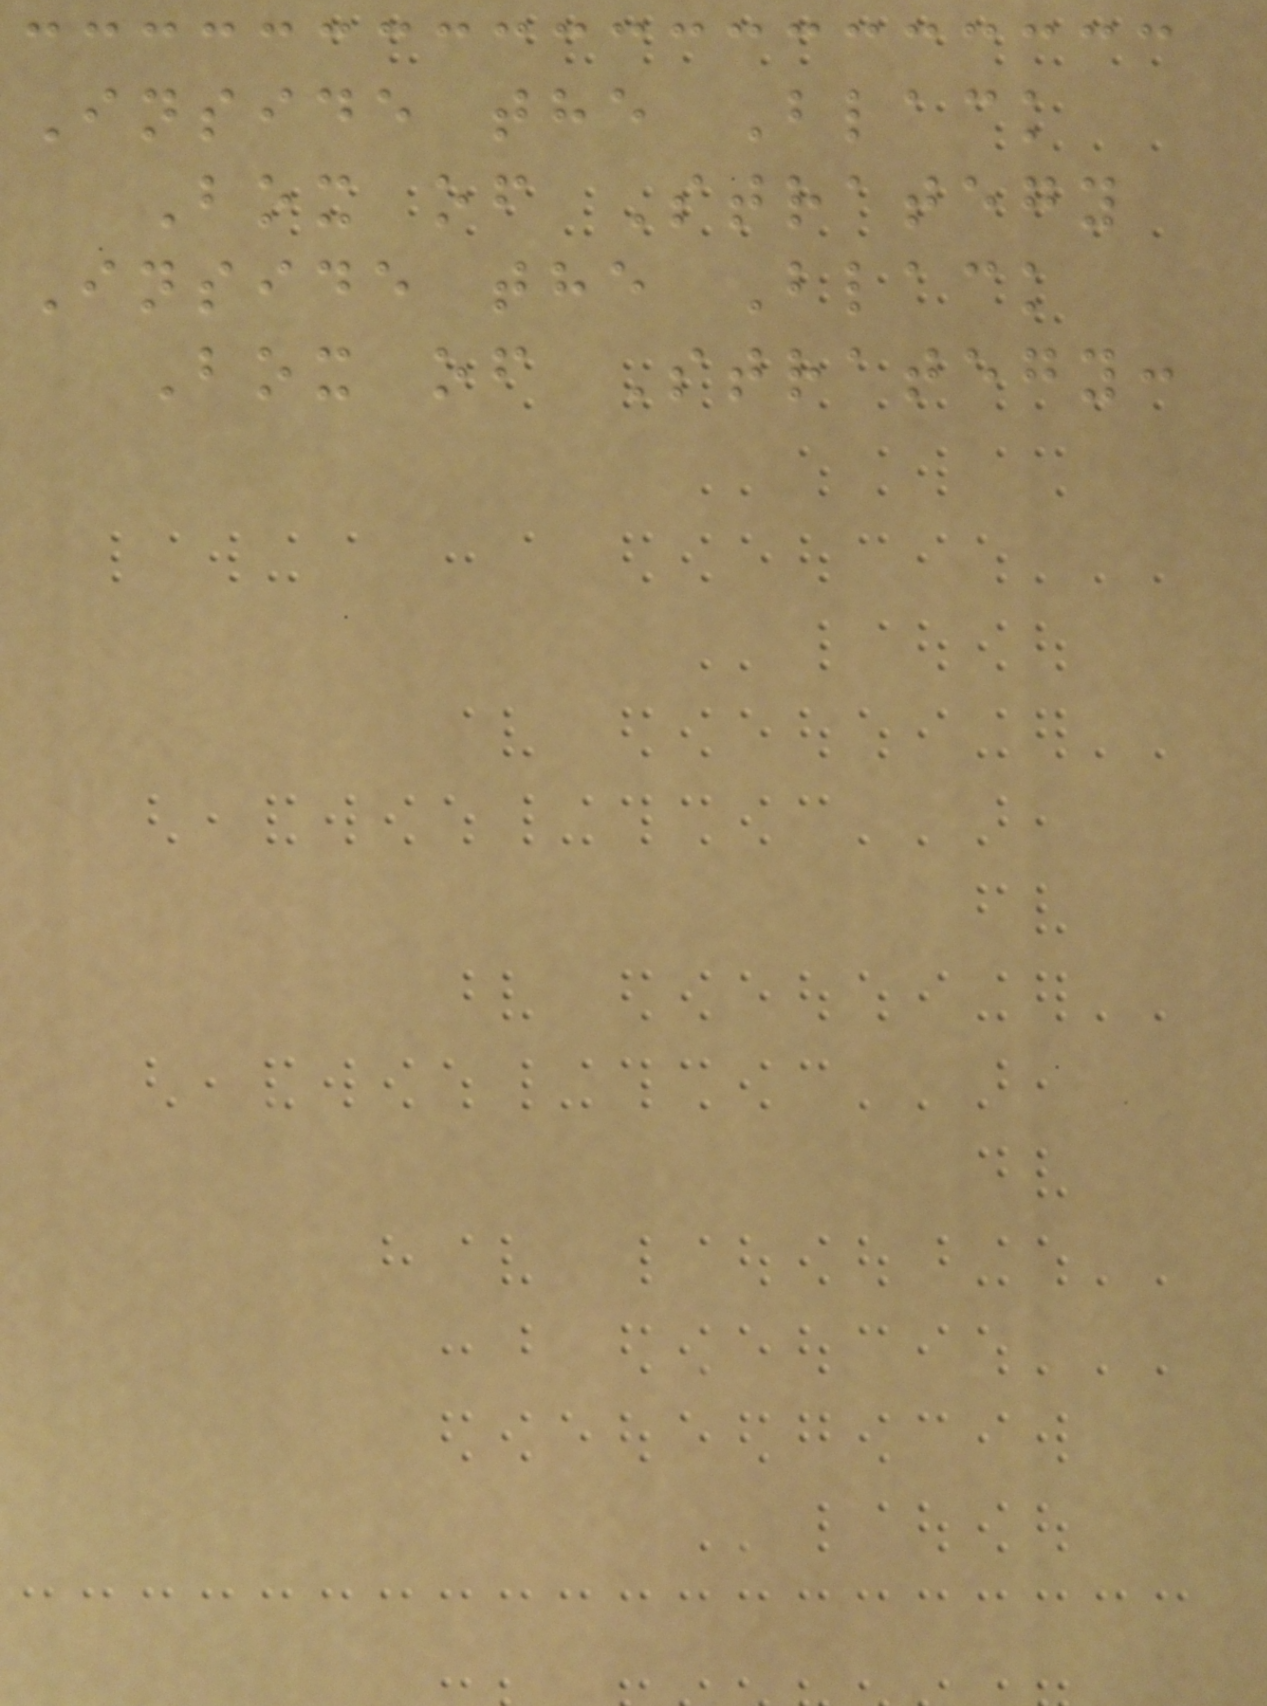Inside the Black
Box of Strategy
Inside the Black
Box of Strategy:
